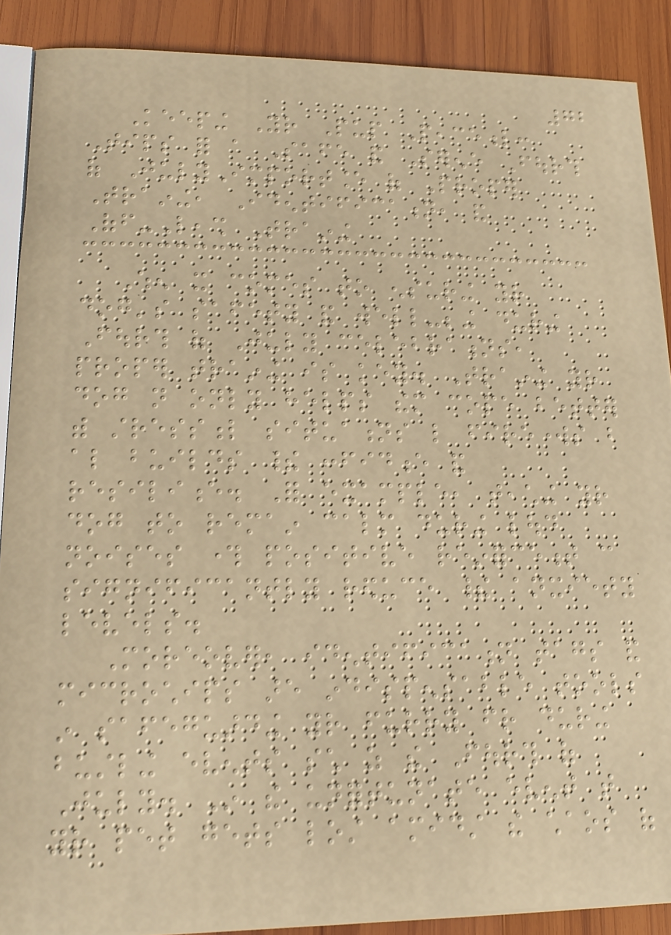72
Keeping Your Pup Peaceful:
Tips for a Safe and Serene Fourth
of JulyImportance of Proper
Training, Identification, and
Off-Leash Training
When it comes to ensuring your
dog's safety and well-being during
Fourth of July celebrations,
proper training is key. Training your
dog not only helps them cope better
with stressful situations like fireworks but
also builds their confidence and
resilience. For example, teaching your
dog to remain calm during loud
noises through positive reinforcement can
significantly reduce their anxiety
levels.
Moreover, identification tags and
microchips are indispensable tools
in safeguarding your furry friend during
bustling events such as the Fourth of
July. In the unfortunate event that
your pet gets lost amidst the chaos of
